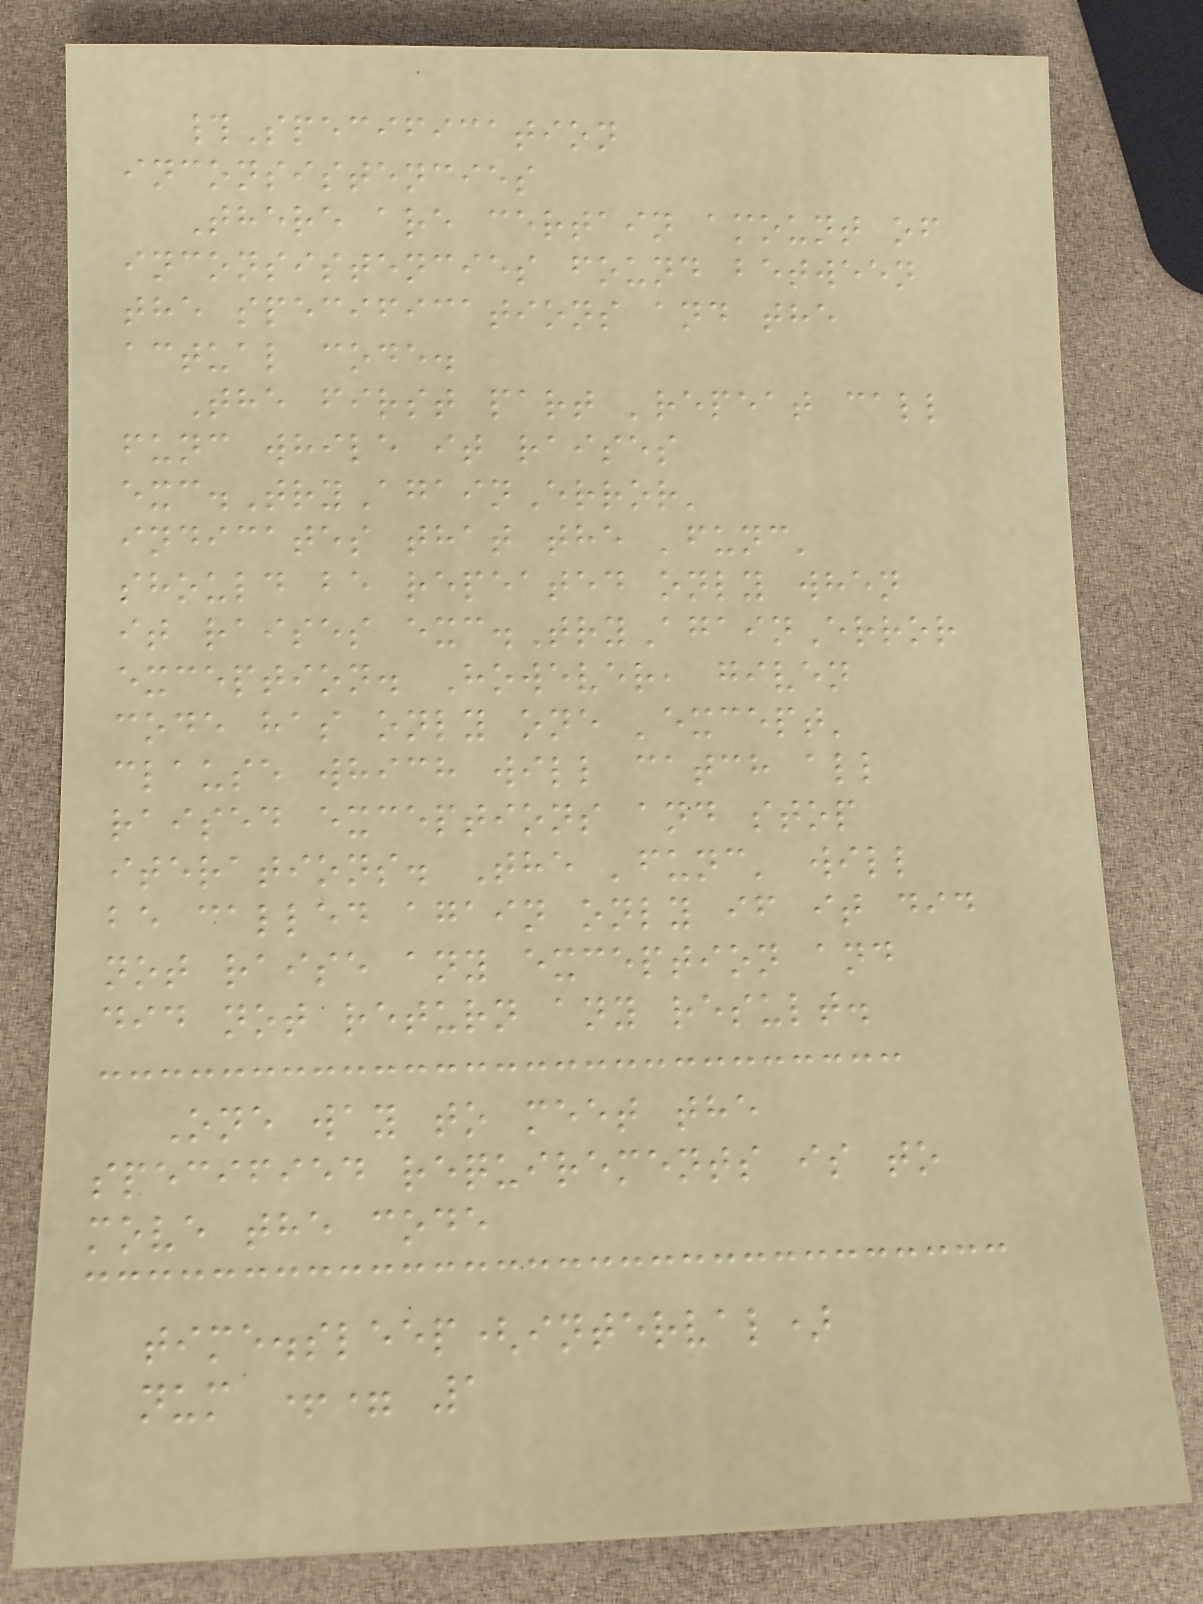#Specification
inconsistencies
There are certain amount of
inconsistencies found between
the specifications and the
actual code.
The first part 'repeat call
func while it raises
exc.TryAgainError'
indicates that the 'func'
should be repeated only when
it raises exc.TryAgainError
exception. However, given
code has only one 'except'
clause which will catch all
raised exceptions and stop
iterations. The 'func' will
be called again only if it did
not raise any exception and
did not return any result.
One way to meet the
specified requirements is to
move the code
time.sleep(interval)
num += 1
